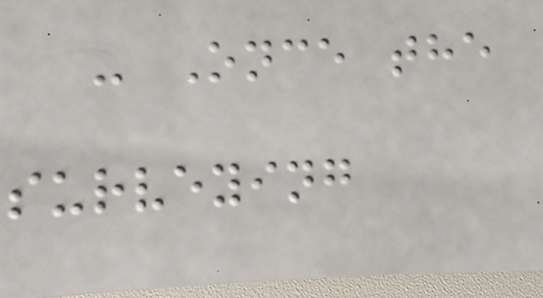- Once the
surveying
